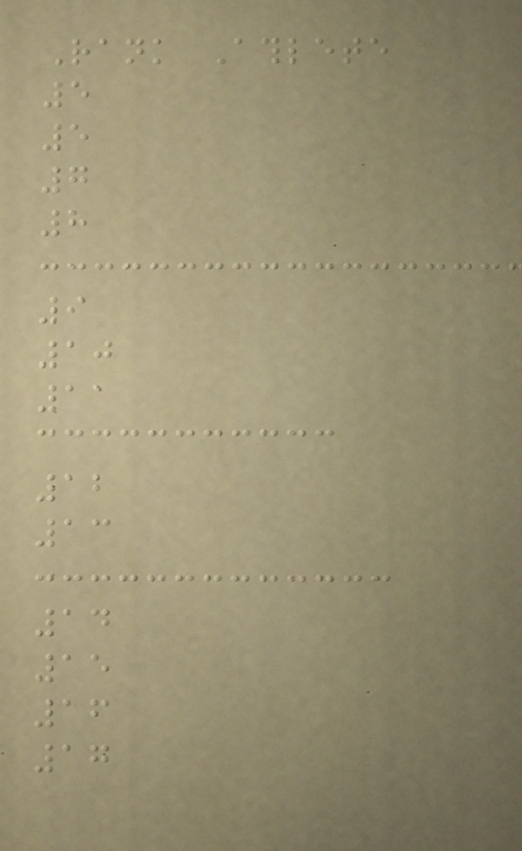Rank Athlete
5
5
7
8
9
10
11
12
13
14
15
16
17
